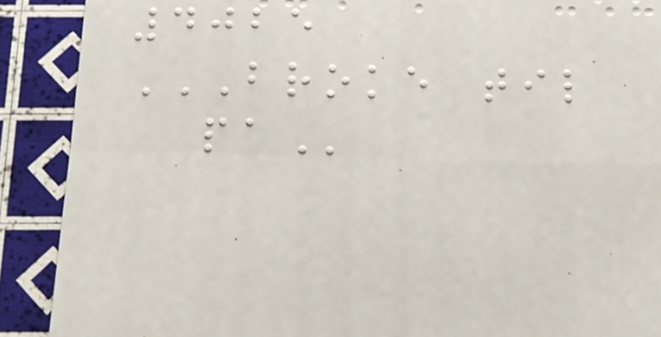4025
BROKE TIL
PA
